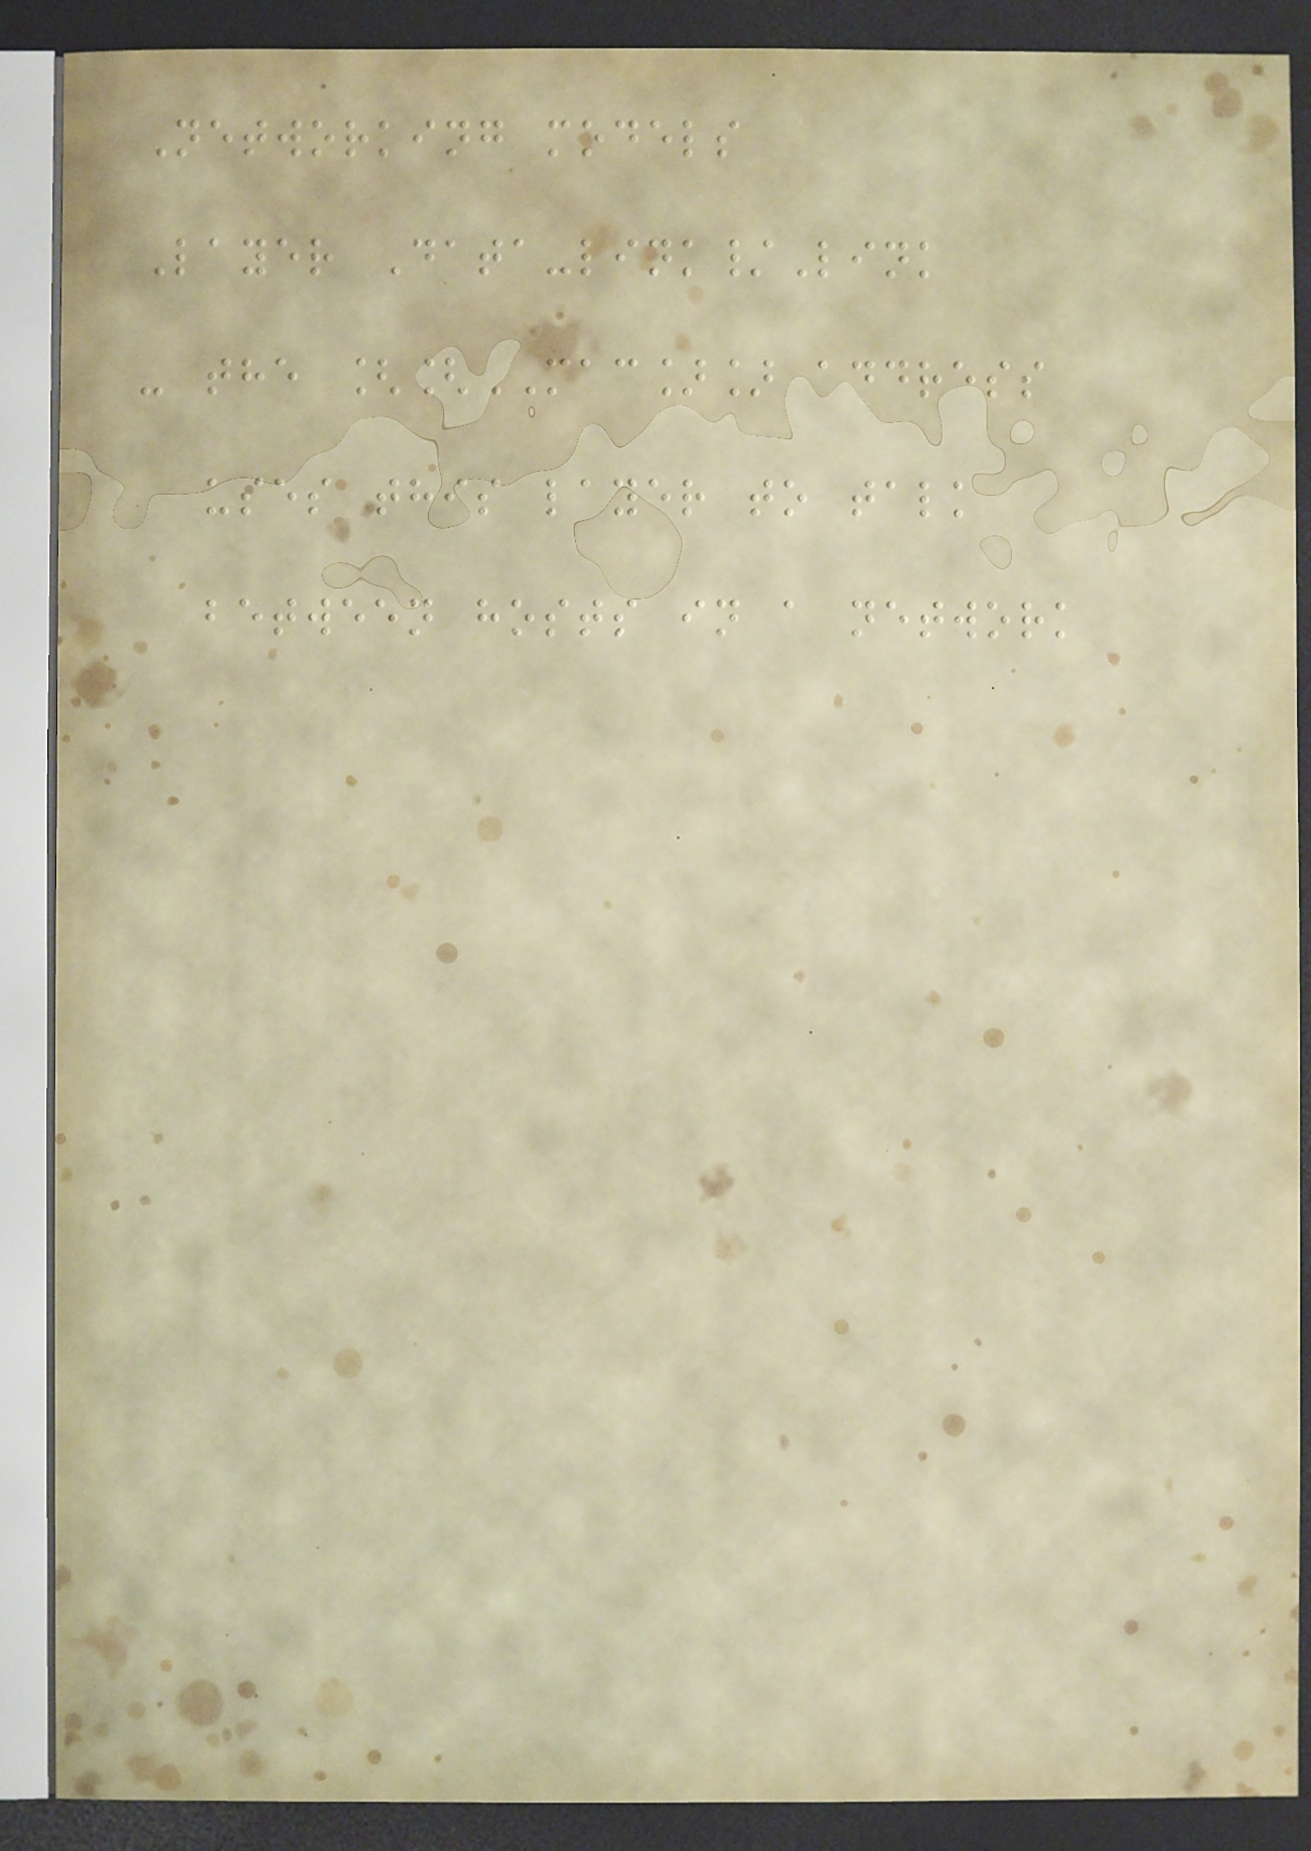Networking models
Layer Data-link/Link
- the [[MAC]] address
uses this layer to talk
between hosts in a network
